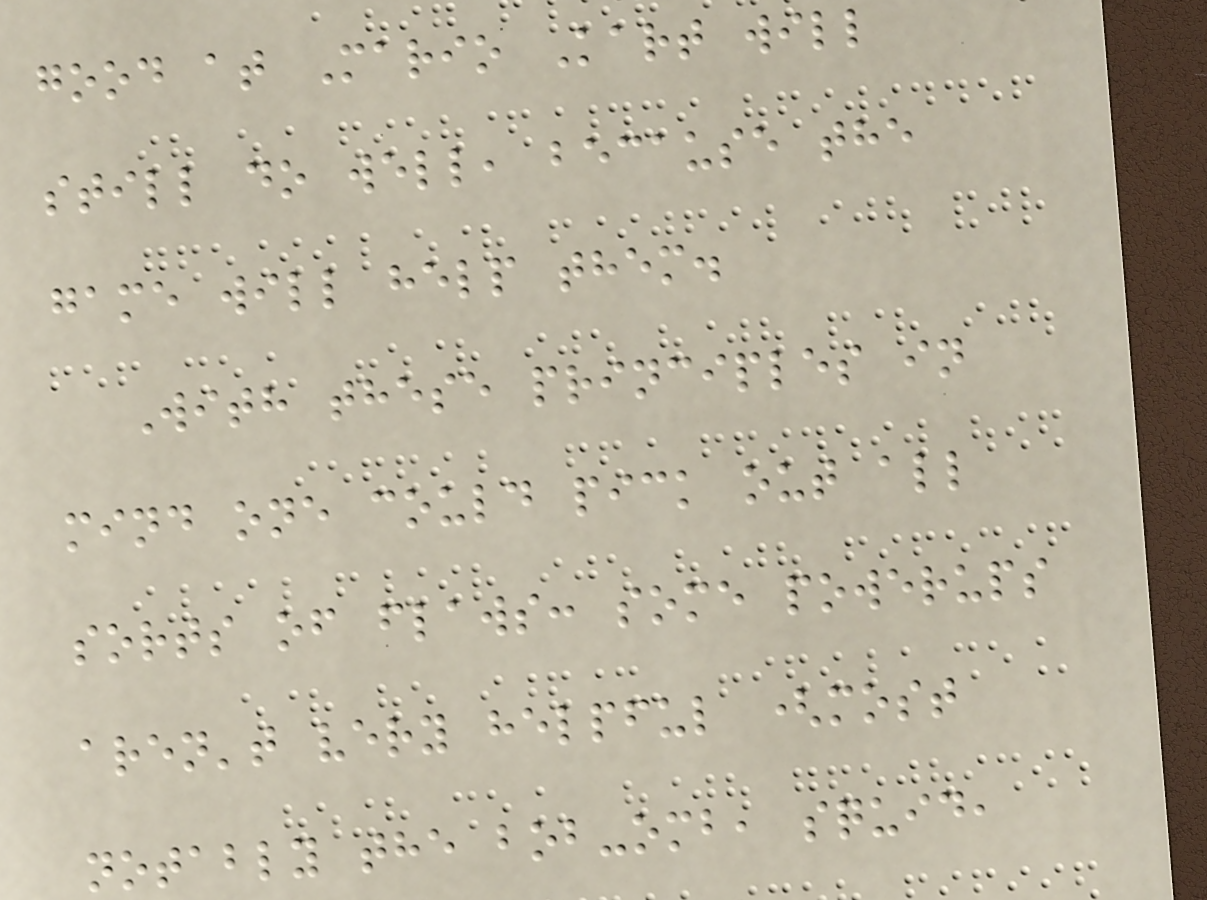good at Mario Kart will
still do well, because the
game will help them.
With these principles in
mind one could pick out all
sorts of flaws: some powerups
aren't very helpful (most
notably the bob-omb, squid,
